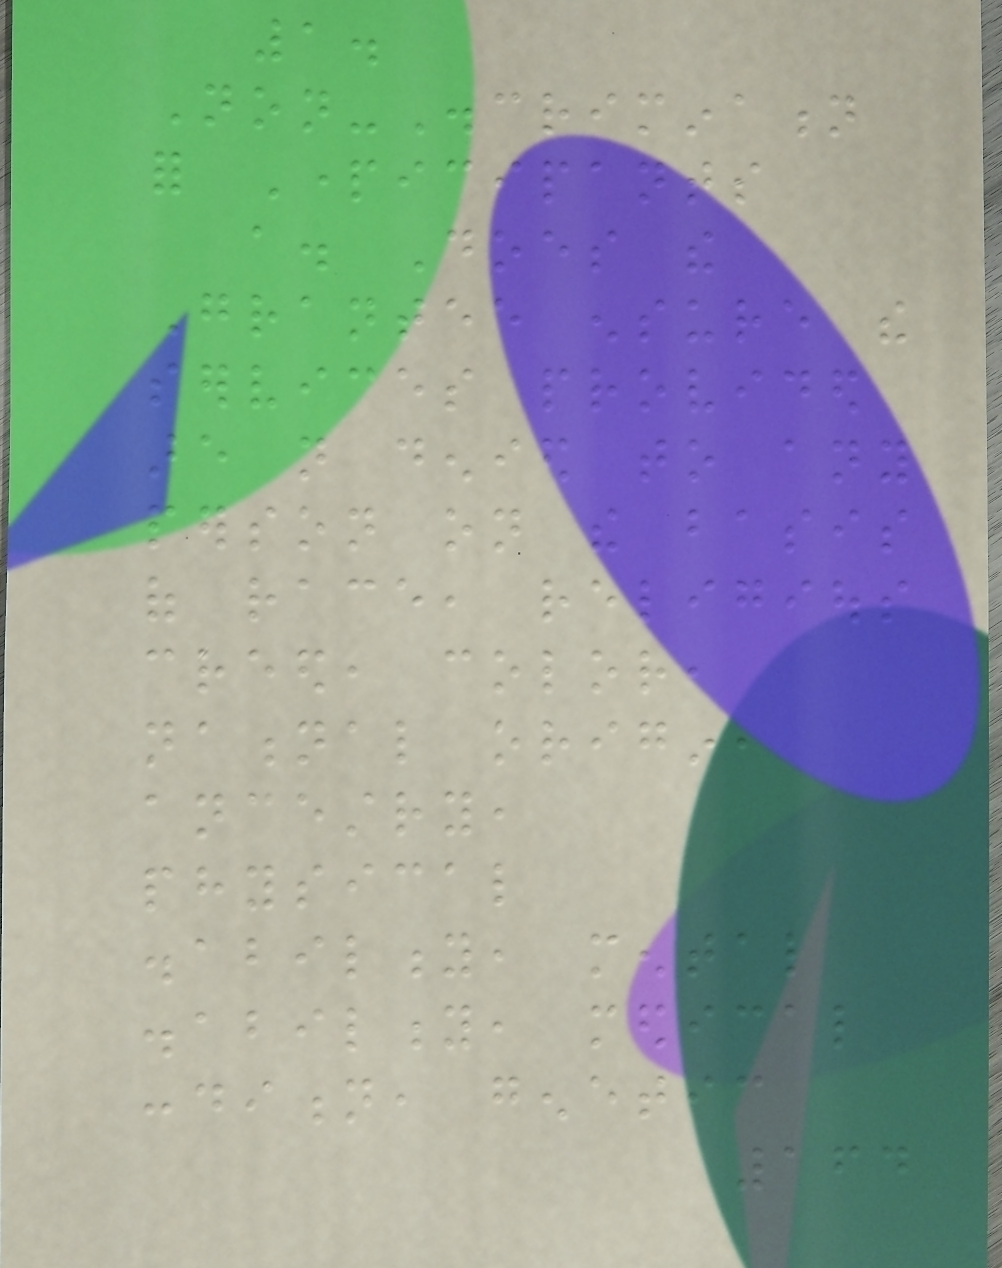1.
Non-Discrimination
for Participants
a. Does the
Grantee ensure the
services provided
are not denied to any
person on the basis
of race, religious
creed, color,
national origin,
ancestry,
physical
disability, mental
disability, medical
condition, genetic
164
